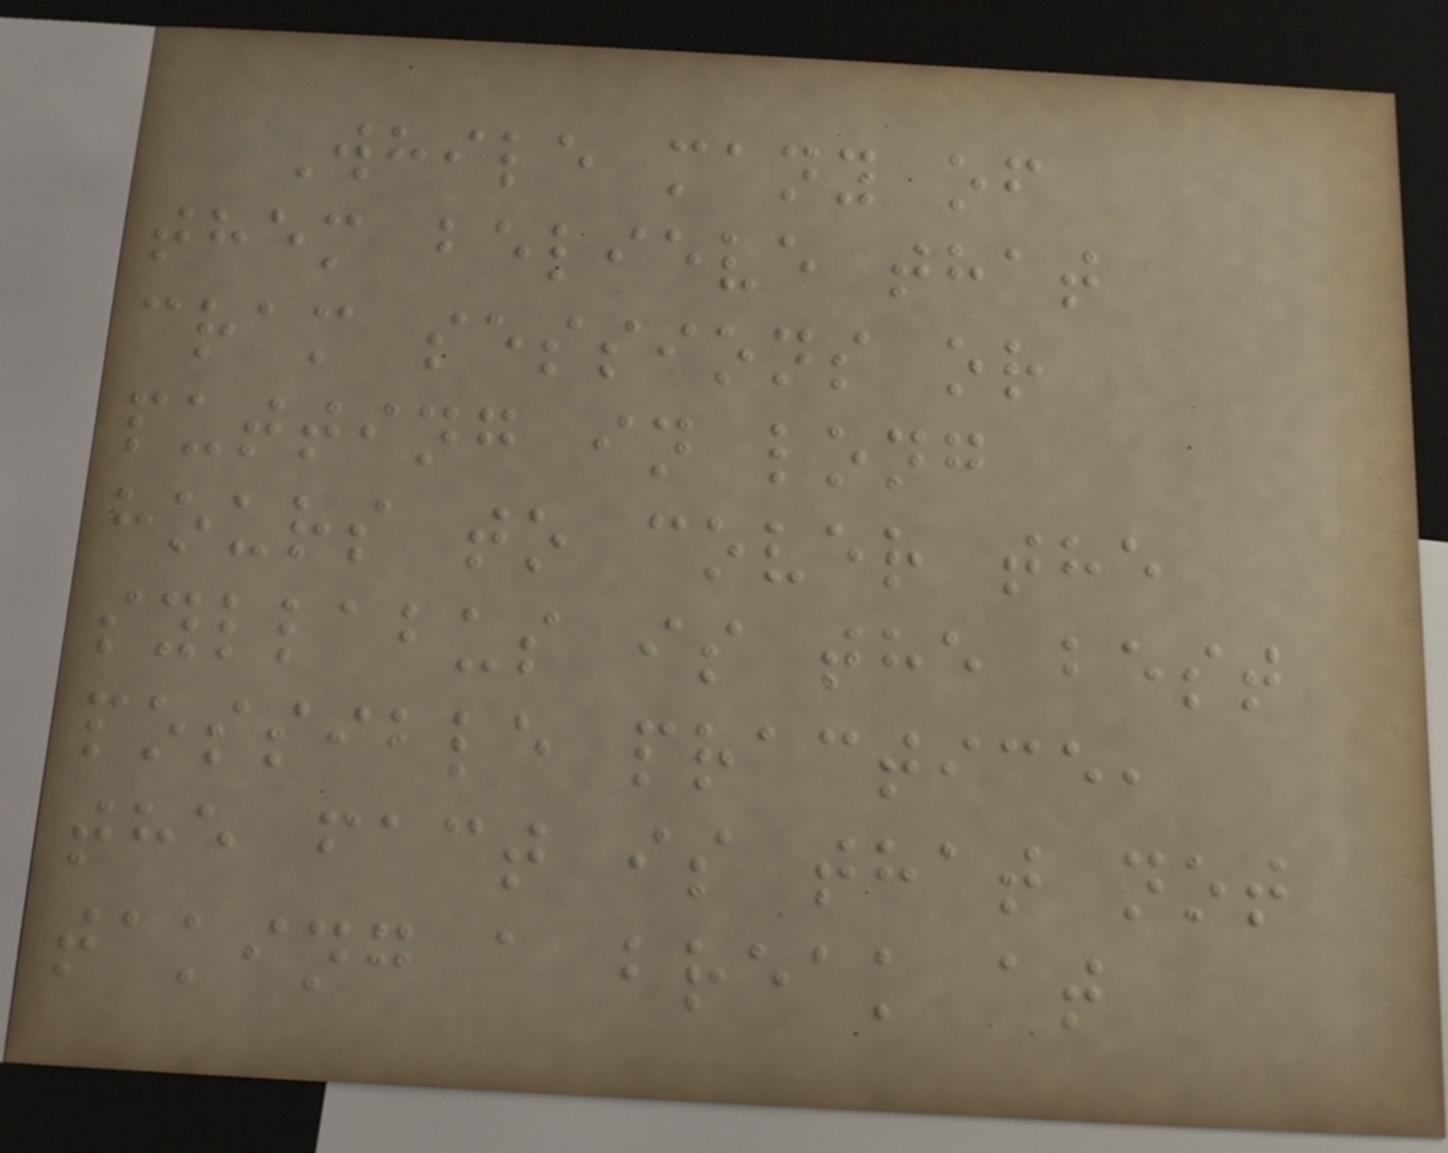While many of
them believe that
cram sessions or
putting in long
hours to cover the
syllabus is the best
possible practice,
the fact is that not
taking a break at
